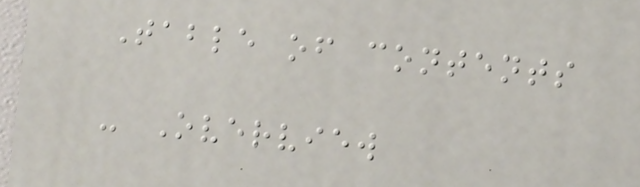Table of contents
- Overview
